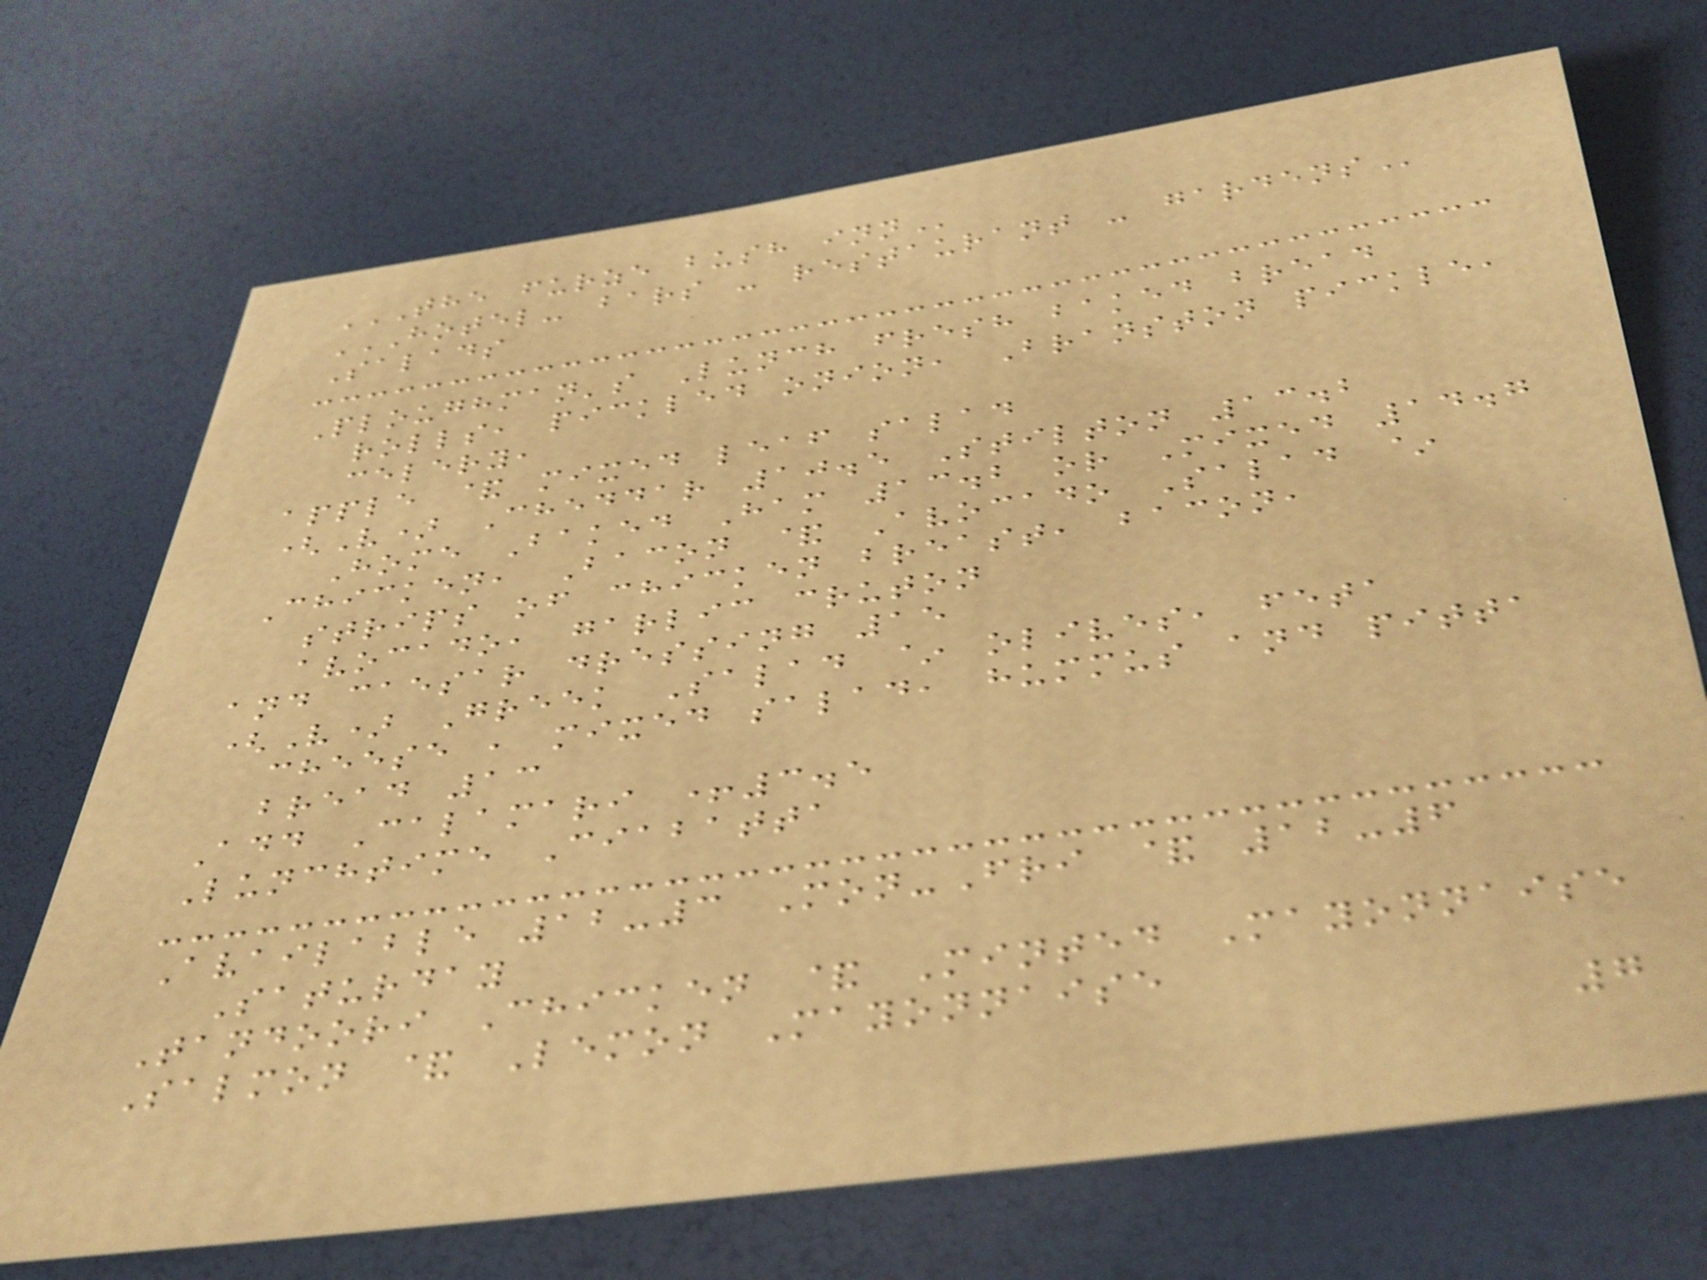THE FURZE BUSH INN
HOTEL- BARS - RESTAURANT - GARDENS
Salads
Ploughman's Lunch fresh baked bread
rolls, pickled onion, Branston pickle,
celery,
apple & mixed leaf salad
(V) Cheddar 10.5 Stilton 13.2
Home Baked Ham 13.2 or Mixed 14.7
Chicken, Bacon & Avocado Salad ~
strips of chicken breast, bacon,
avocado, garlic cruton
and caesar dressing 15
(V) Greek Salad ~ olives, feta
cheese , mixed salad, hummus and pitta
bread 13
Add Calamari +3.5
Lunchtime Ciabatta
Available 12-3 Mon-Fri & 12-6
Saturday
Tandoori Chicken & Minted Mayonnaise
Salmon & Lemon Mayonnaise
7
